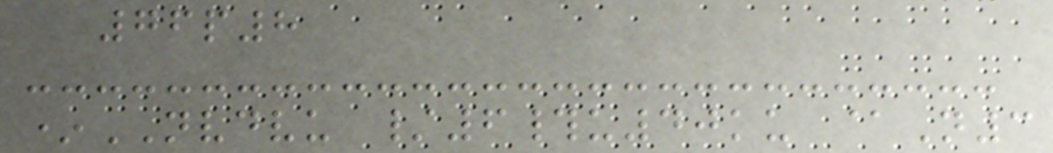76p8
*NVDVU /6#u40ku @N3
